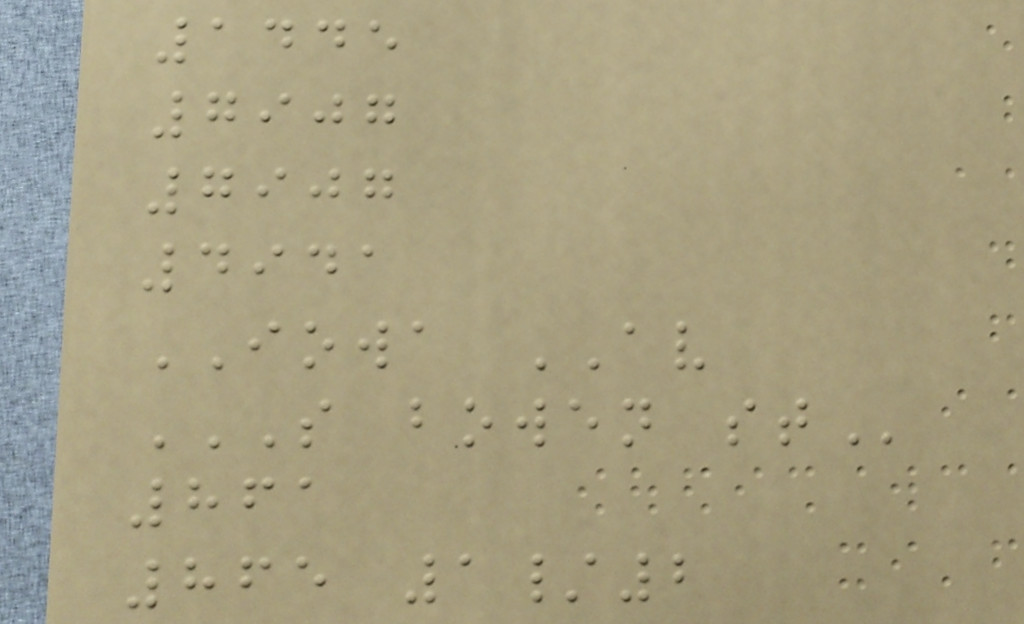1445
7907
7907
4941
IOWA AV
S BOWEN ST
861
865 1/2
